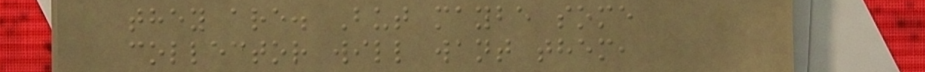they are. But maybe some
collector will want them,
